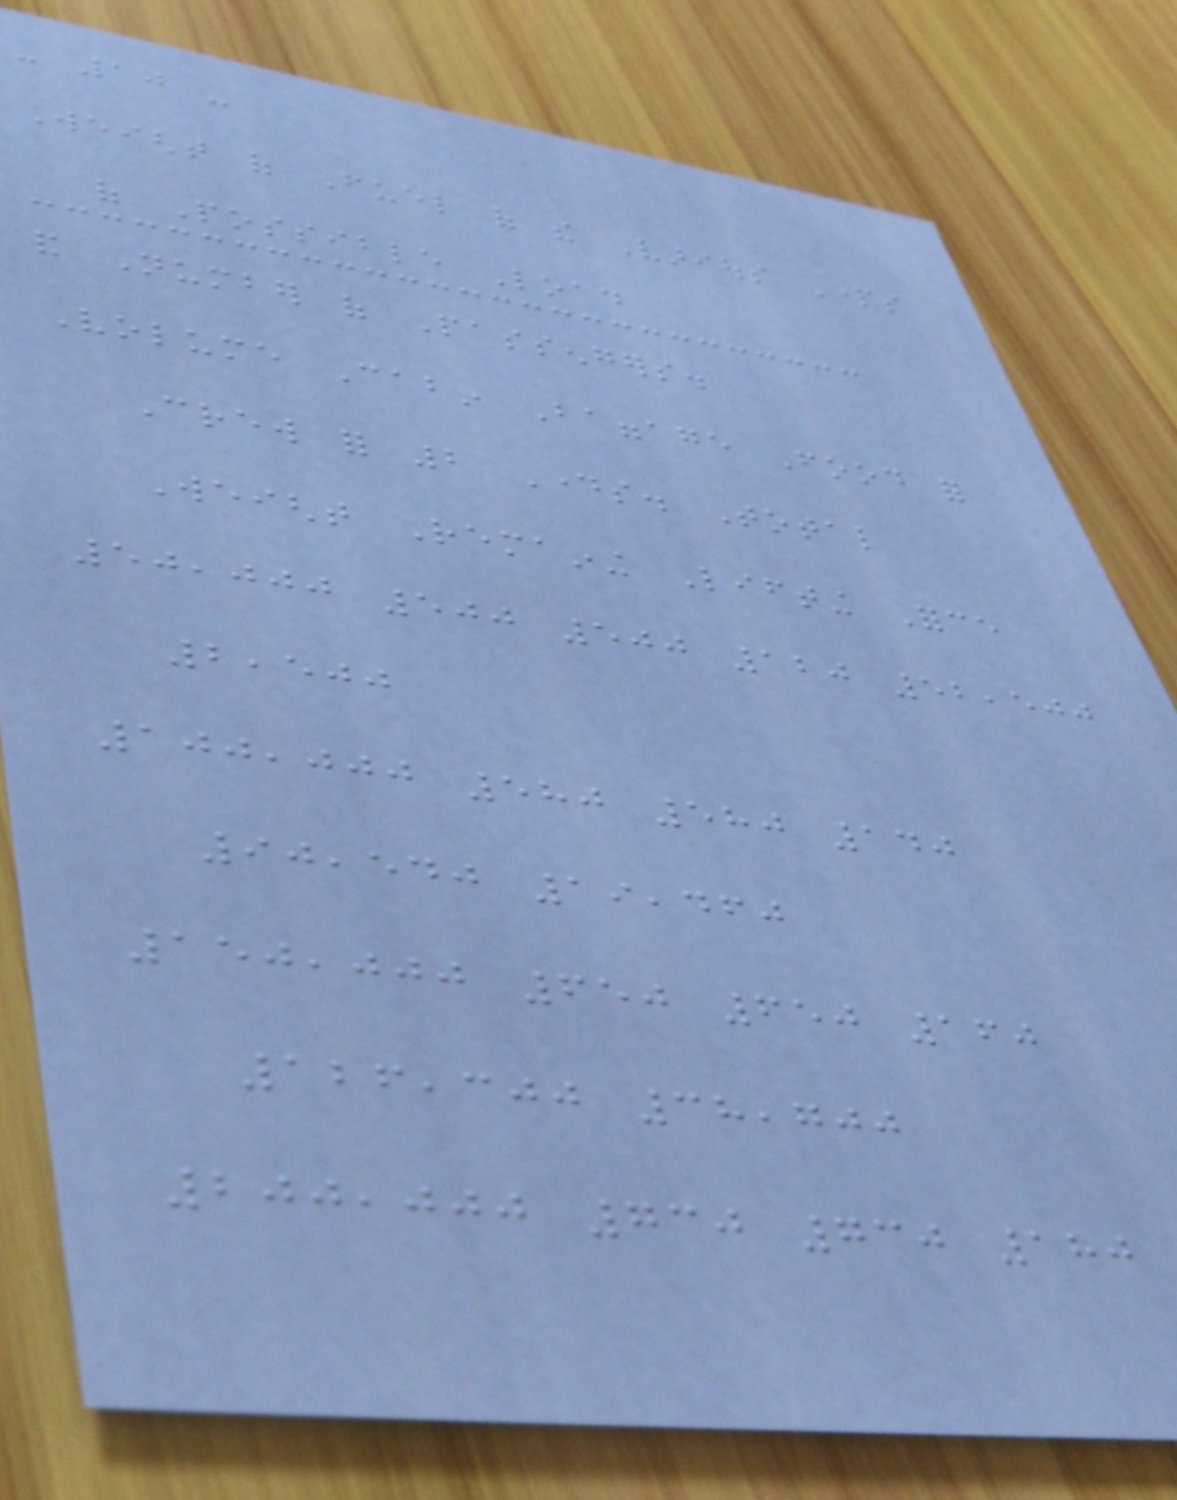- 10 -
Weight of Fuel of the Various Parts
of Possible Load
and Number of Passengers.
Volume Cabin Baggage Food for
Crew for 2 Days. Total
Weight Remaining Lifting Force
50,000 500 500 120 52,500
2,500
100,000 580 580 140
90,540 19,460
150,000 650 650 160
126,300 38,700
200,000 730 730 180
